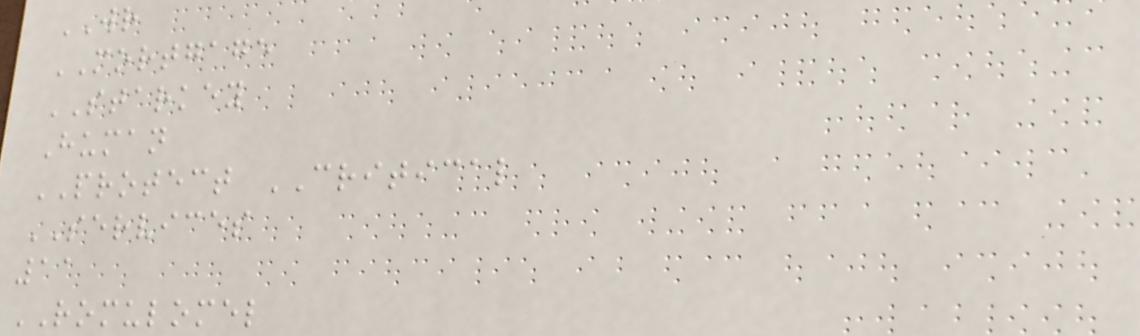WR
MORTGAGE
STARKEY
Human
PROTECT CRITICAL
SERVICES
11
ROMULOMEL
